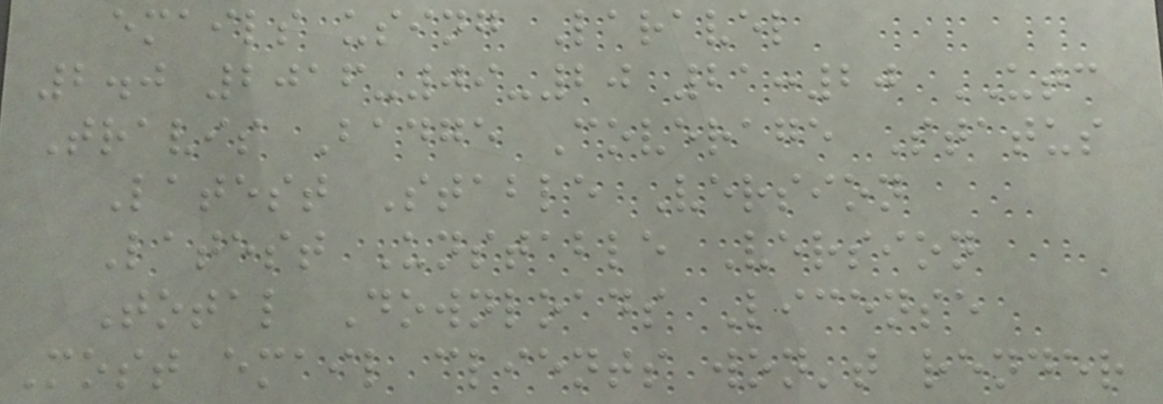emails using Laravel
2.0 2016-09-20 21:20 UTC
Travis Badge Coverage Status
Latest Stable Version
Latest Unstable Version
Total Downloads License
Most email clients won't render
